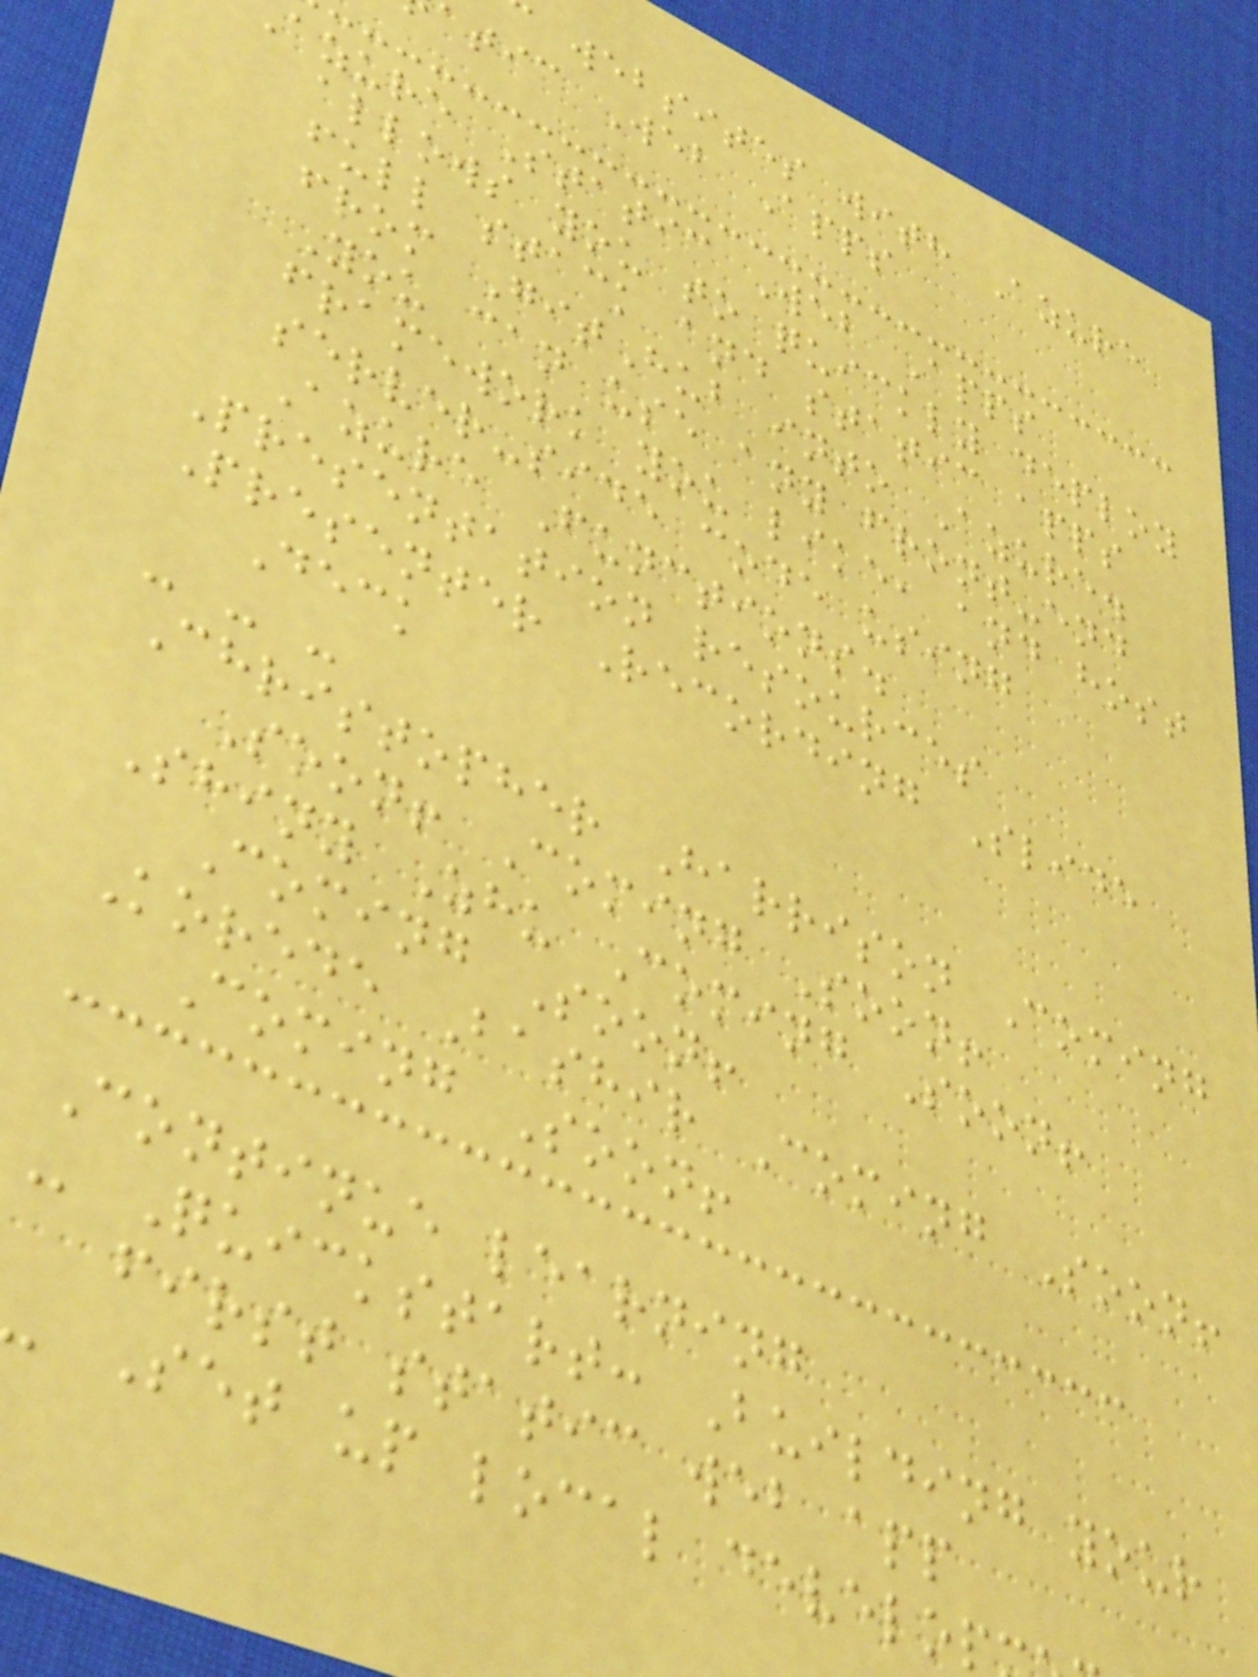websites with Azure
atic Web Apps
azure Static Web Apps
allows you to quickly deploy
full stack and static apps
from GitHub into Azure.
You can use any front-end
framework you like, and host
server-side code using
Azure Functions.
Presentation resources
Presenter Recording Slide
Deck
- - -
Christopher Harrison Coming
Soon! Coming Soon!
Shiny Zhu Coming Soon!
Coming Soon!
Korede Bashir Coming Soon!
Coming Soon!
Continue learning
- Quickstart: Building your
first static web app
Set up local develop
